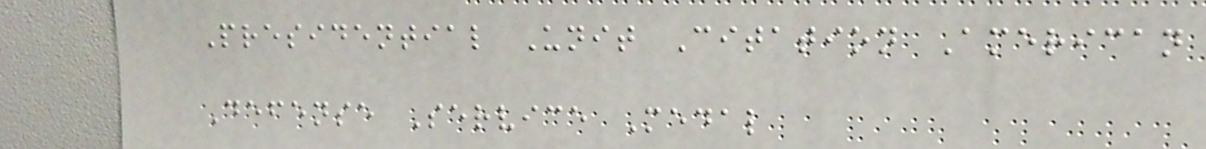Presidential Unit Citation American
Defense Service Medal
